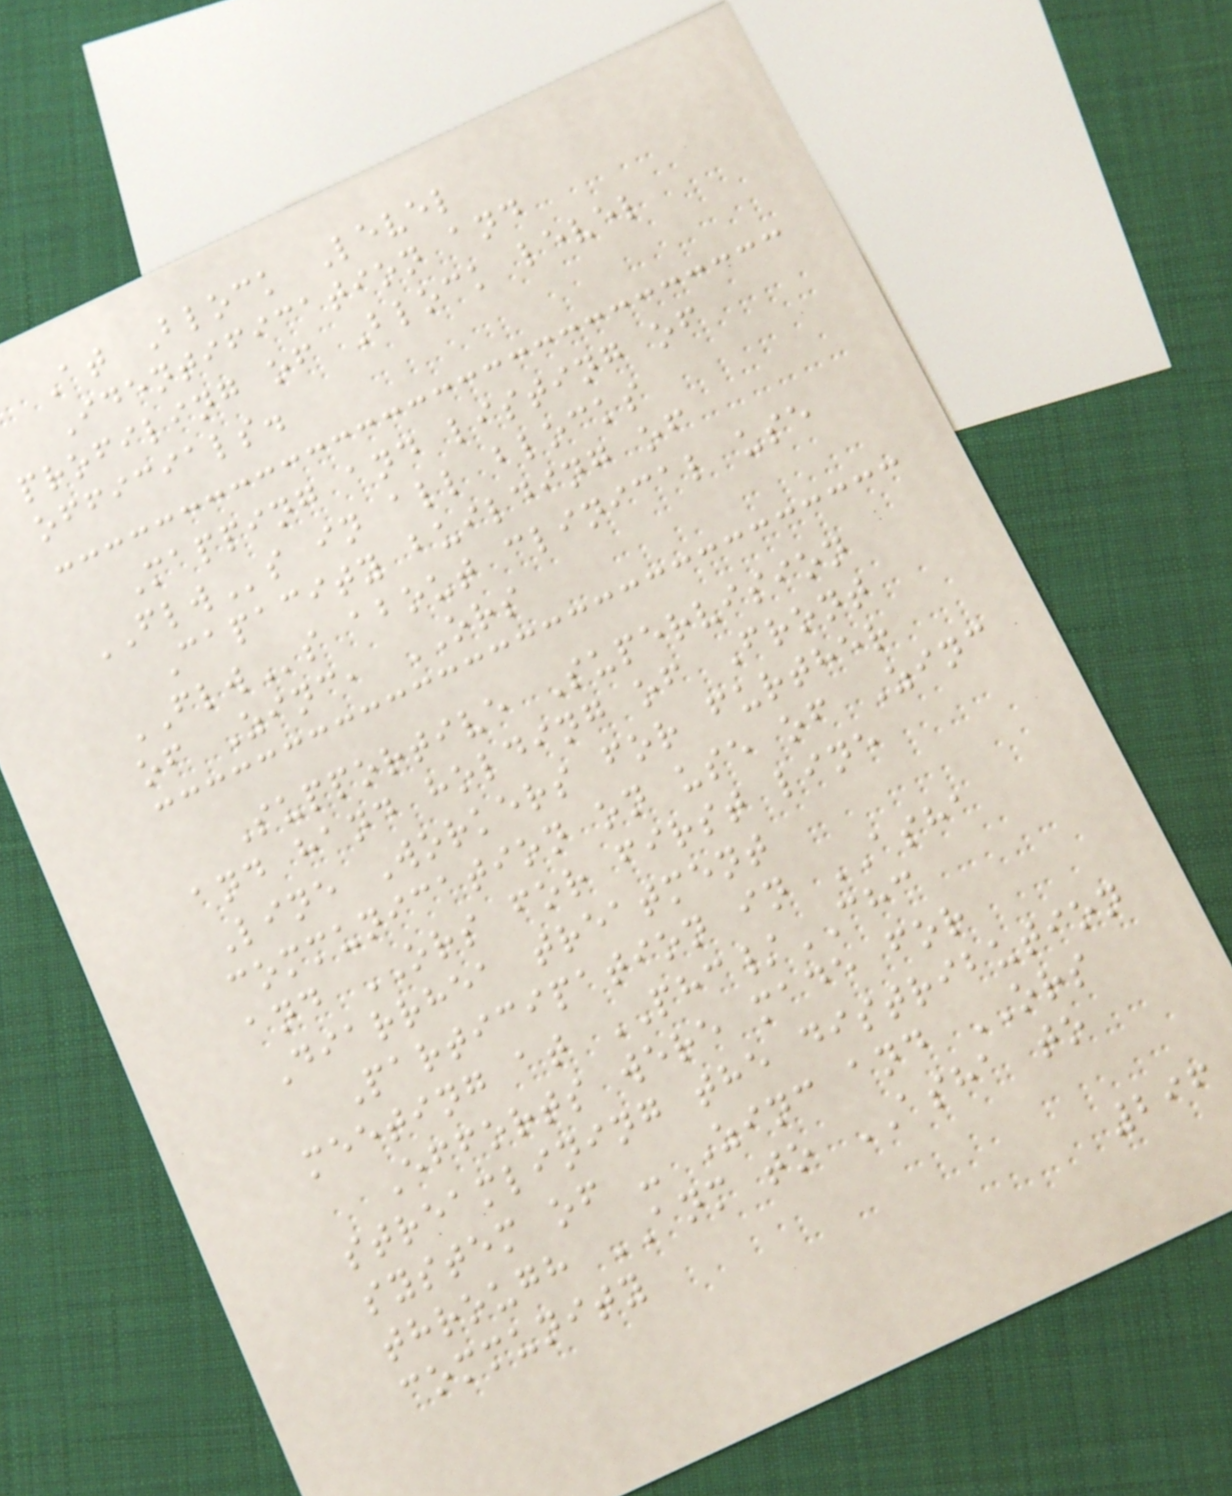At Block Level
Identification and
profiling of Block level
officials.
Mapping and listing of
FLWs in all blocks
Capacity building of
FLWs about clinical use
of Zinc, ORS
Supportive Supervision
and hand holding of Front
Line Workers for further
communication on use of Zinc
and ORS for first line
Diarrhea treatment
Participation in ASHA
meeting at PHC/CHC
Efforts were made for
streamlining the distribution
system of - Zinc and ORS
through ANM to ASHA to
community
296
